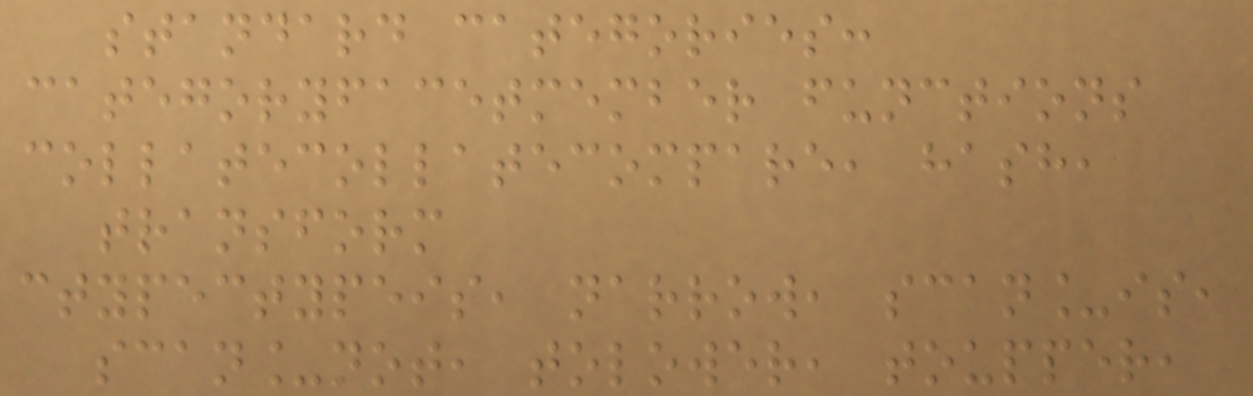standard categories:
categoryfacetmember functions
collatecollatecompare, hash,
transform
ctypectypeis, narrow, scan_is,
scan_not, tolower, toupper,
